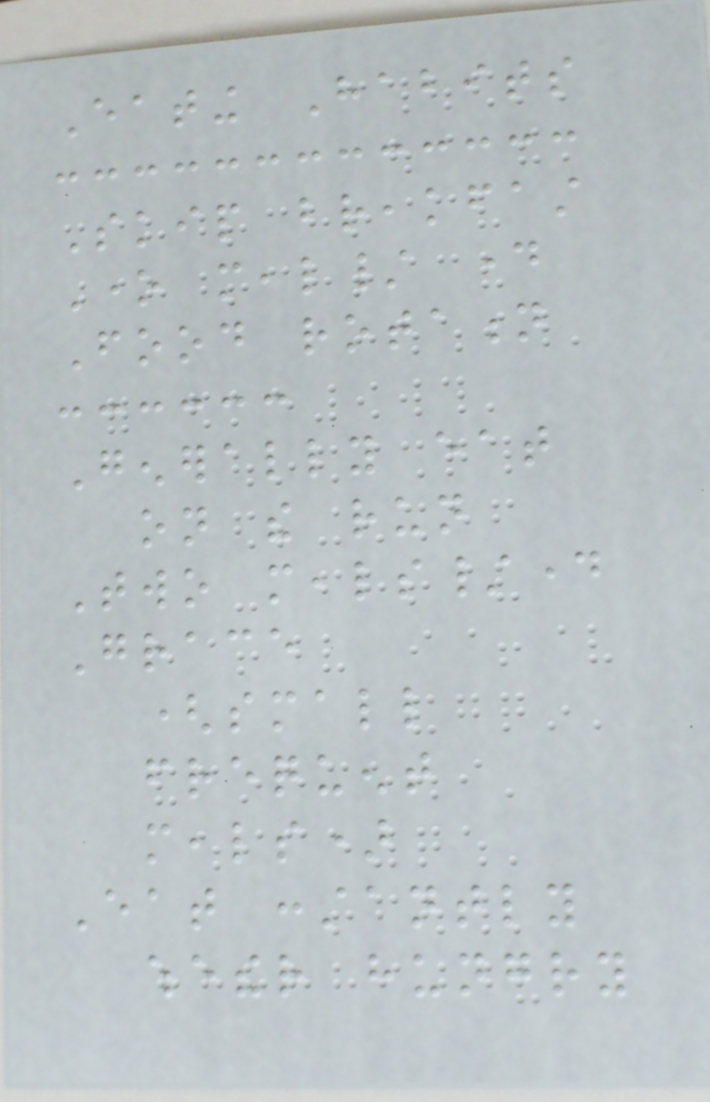Eating Habits
Skip breakfast
One meal/ day
Food rotation
Generally eat
on the run
Two meals/day
Grace
(small
frequent
meals)
Eat constantly
whether hungry
